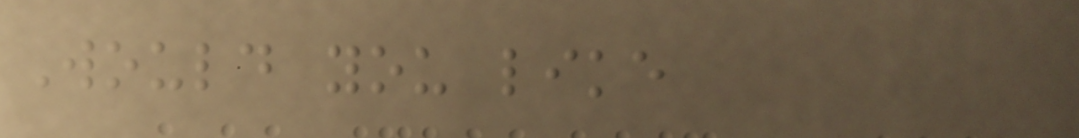Would you like
